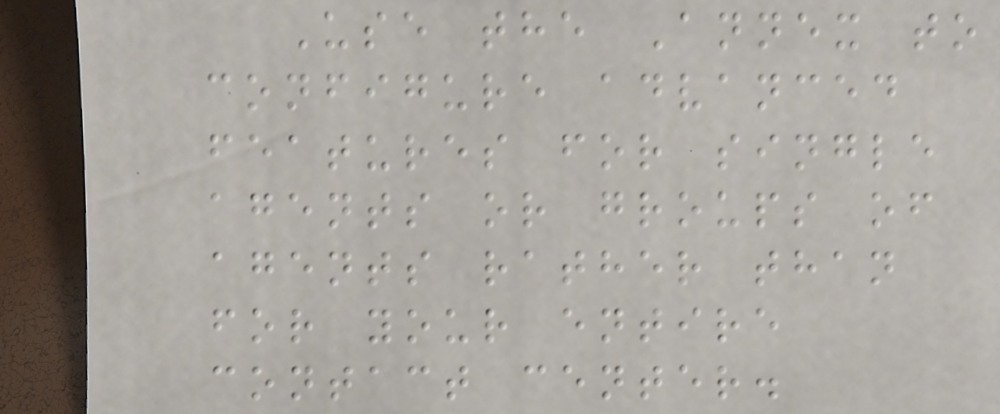Use the Annex to
configure advanced
features for single
agents or groups of
agents rather than
for your entire
contact center.
